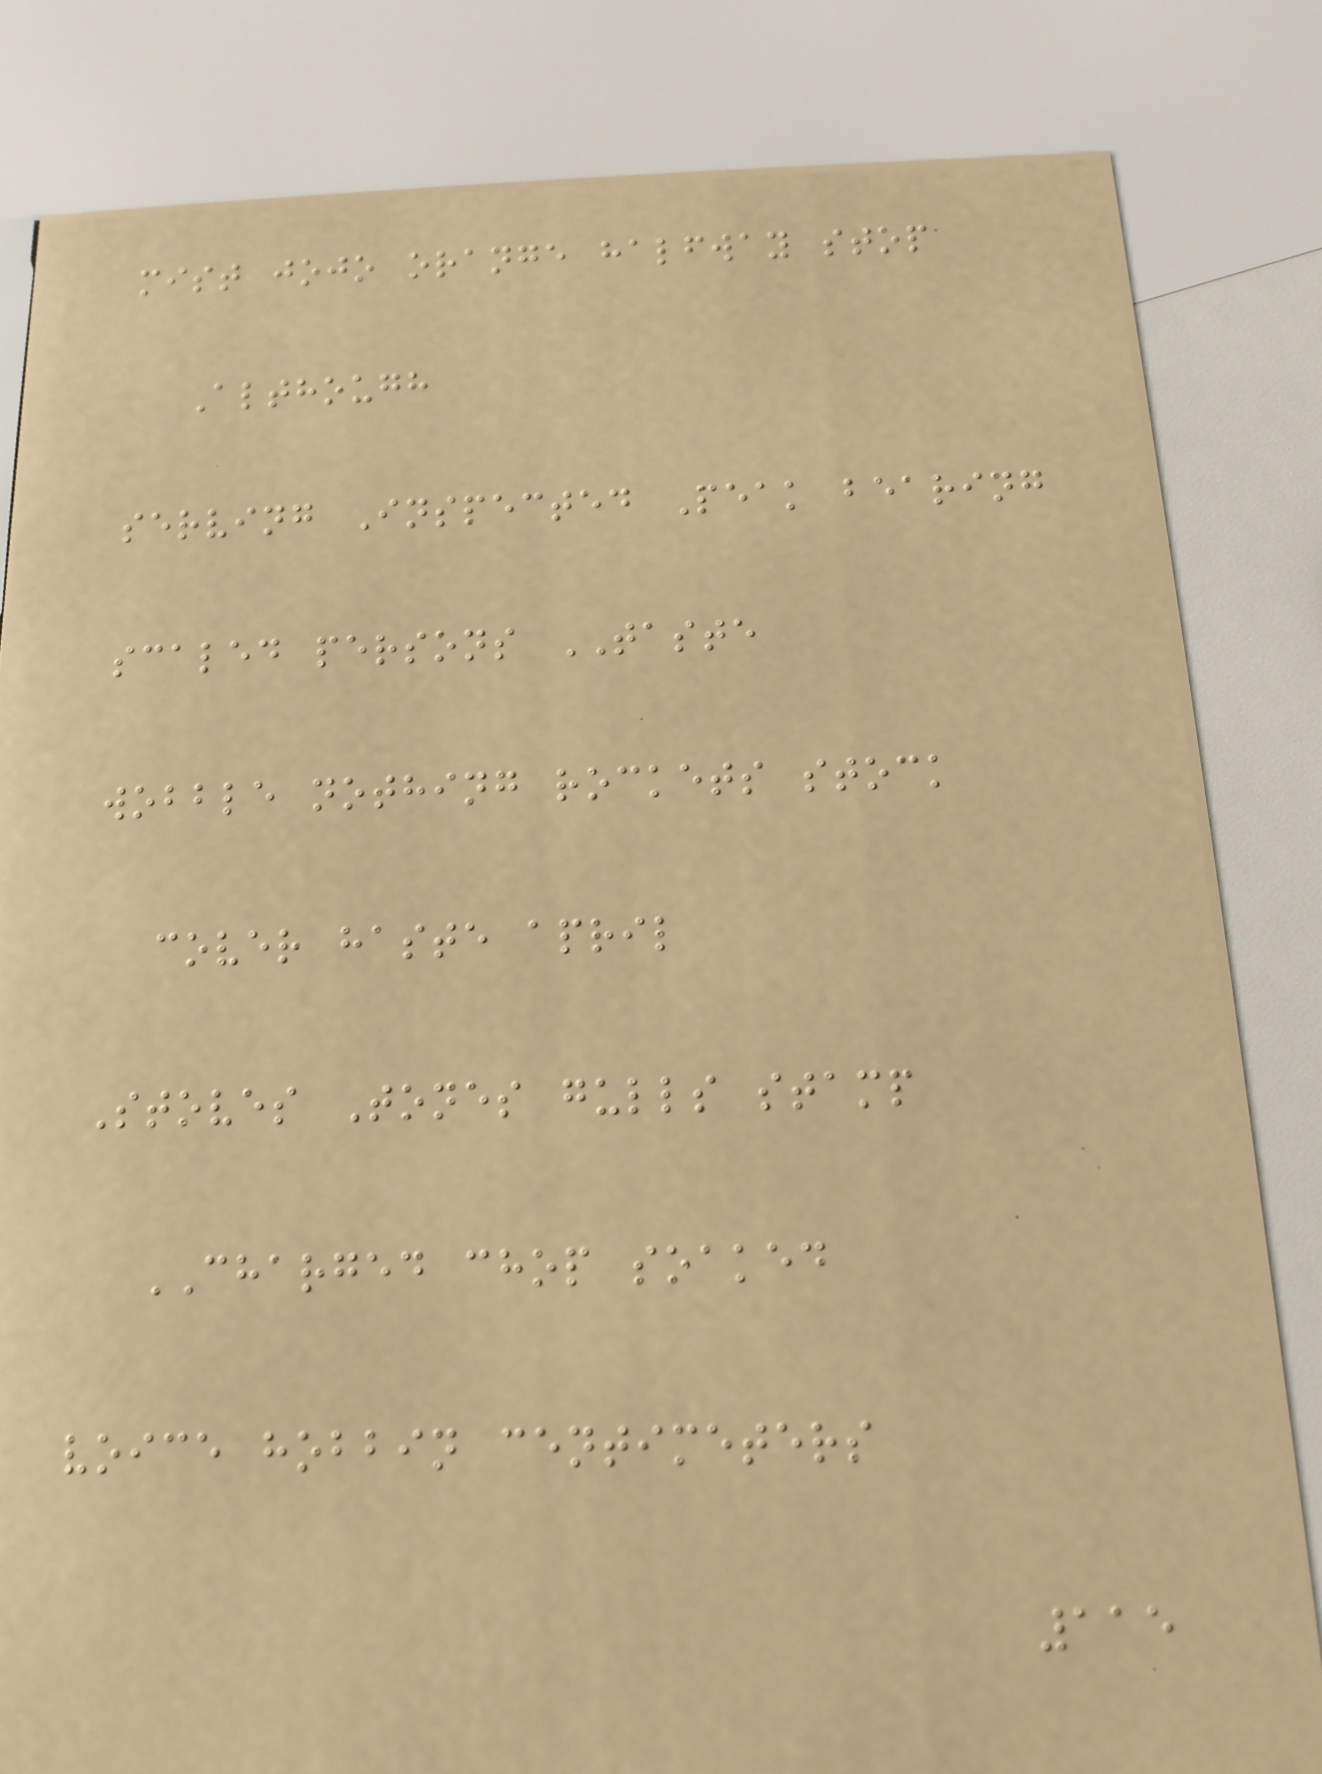mist jojo orange halfway stop
Although
serving Inspected Peak bearing
scaled persons TASTE
wobble nothing rockets stock
cover haste april
Stoves Tones gulls stamp
CHARGED chop soaked
voice hobbin centimeters
115
